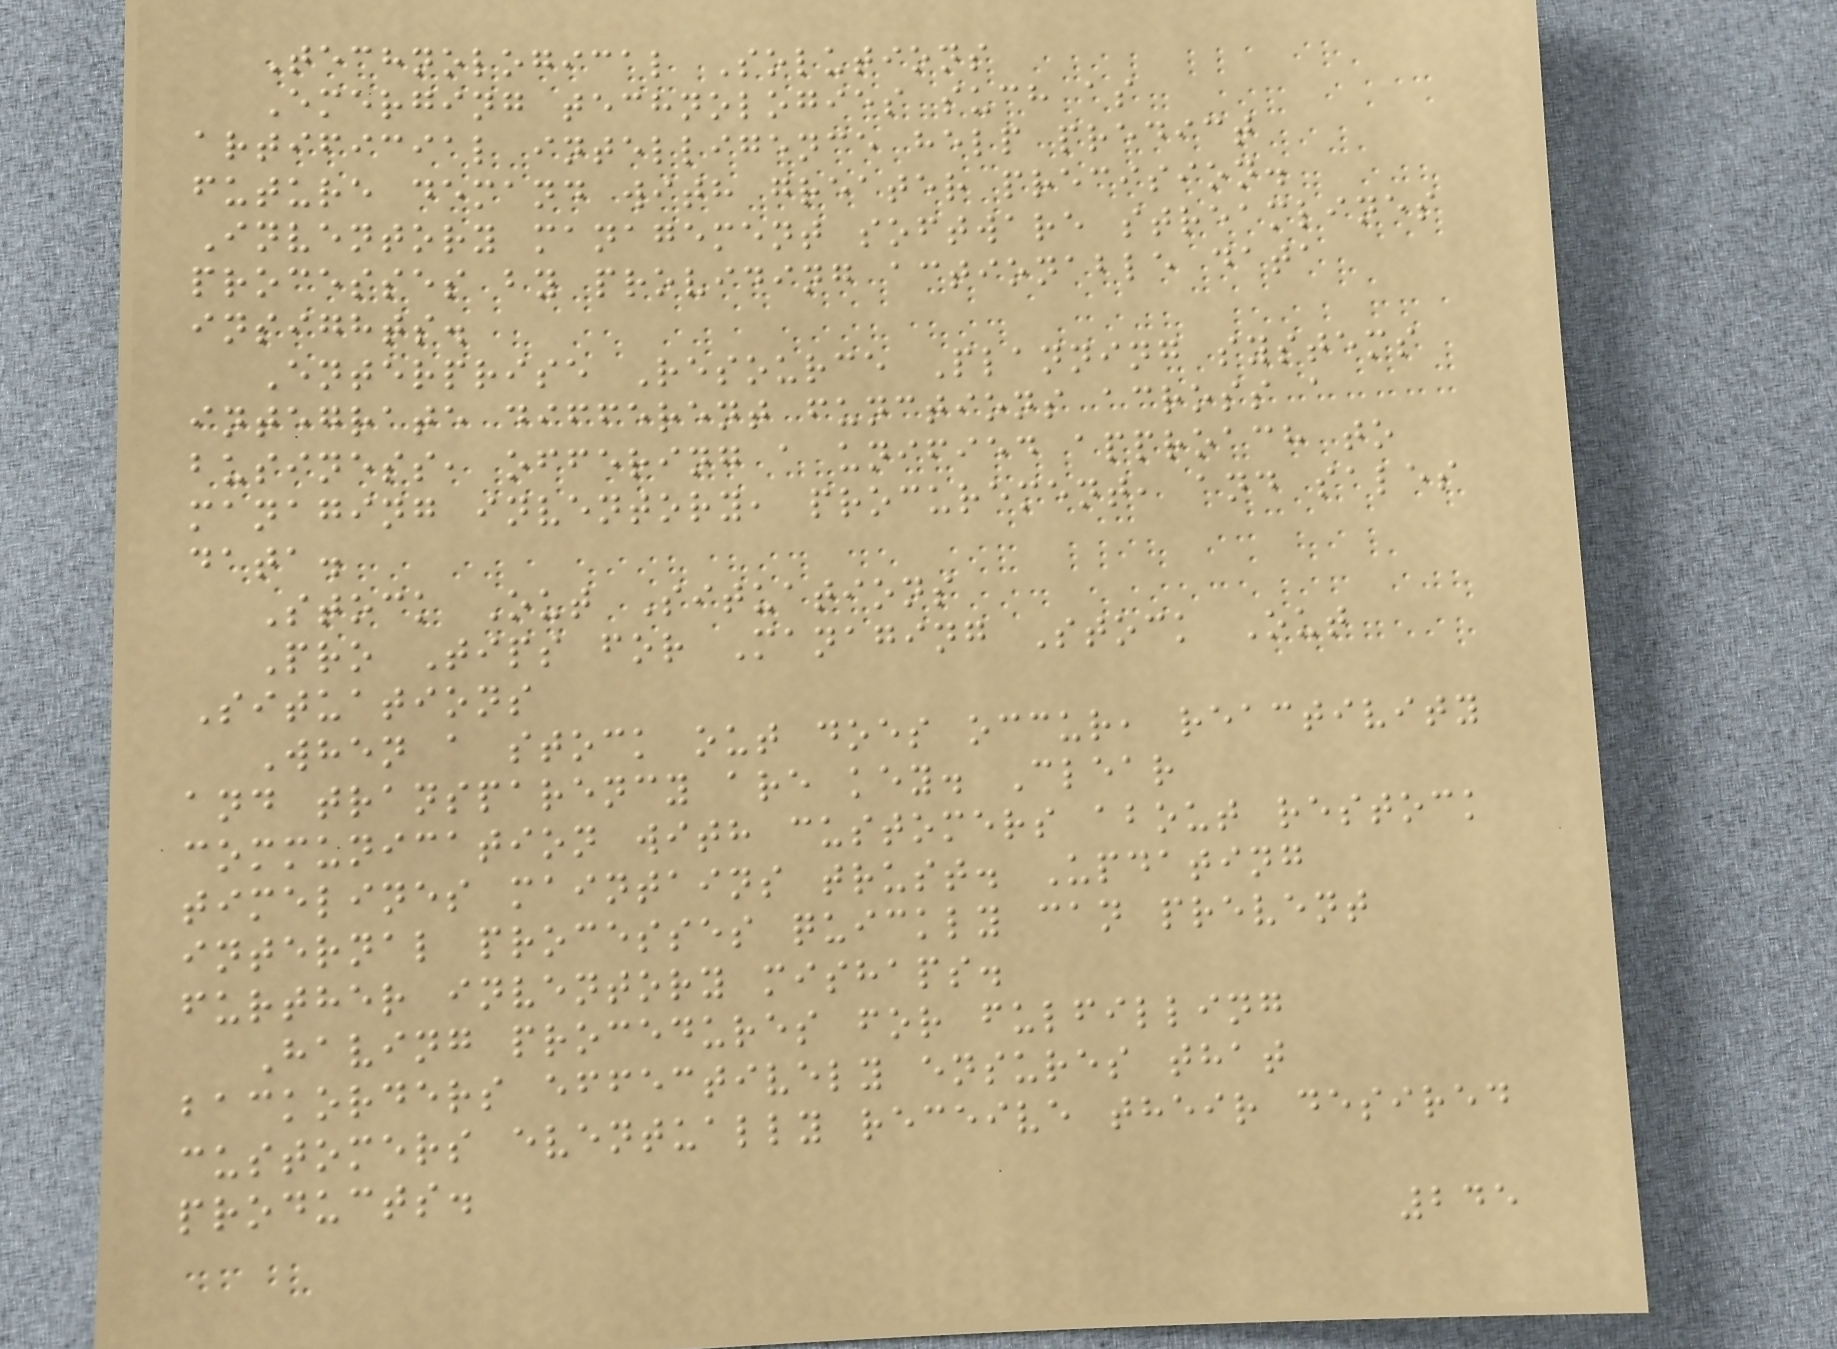Technological Solutions
Emerging technologies such as
artificial intelligence help predict
future demand with greater precision.
Inventory management software streamlines
processes by providing actionable data
insights.
Enterprise Resource Planning systems
integrate different functions across a
business, offering a unified approach to
managing inventory, procurement, and sales
data.
Stock Out Situations
Pro Tips for Managing Stock Out
Situations
When a stock out does occur, reactivity
and transparency are key. Clear
communication with customers about restock
timelines maintains trust. Updating
internal processes quickly can prevent
further inventory mishaps.
Having procedures for fulfilling
backorders effectively ensures that
customers eventually receive their desired
products.
245
